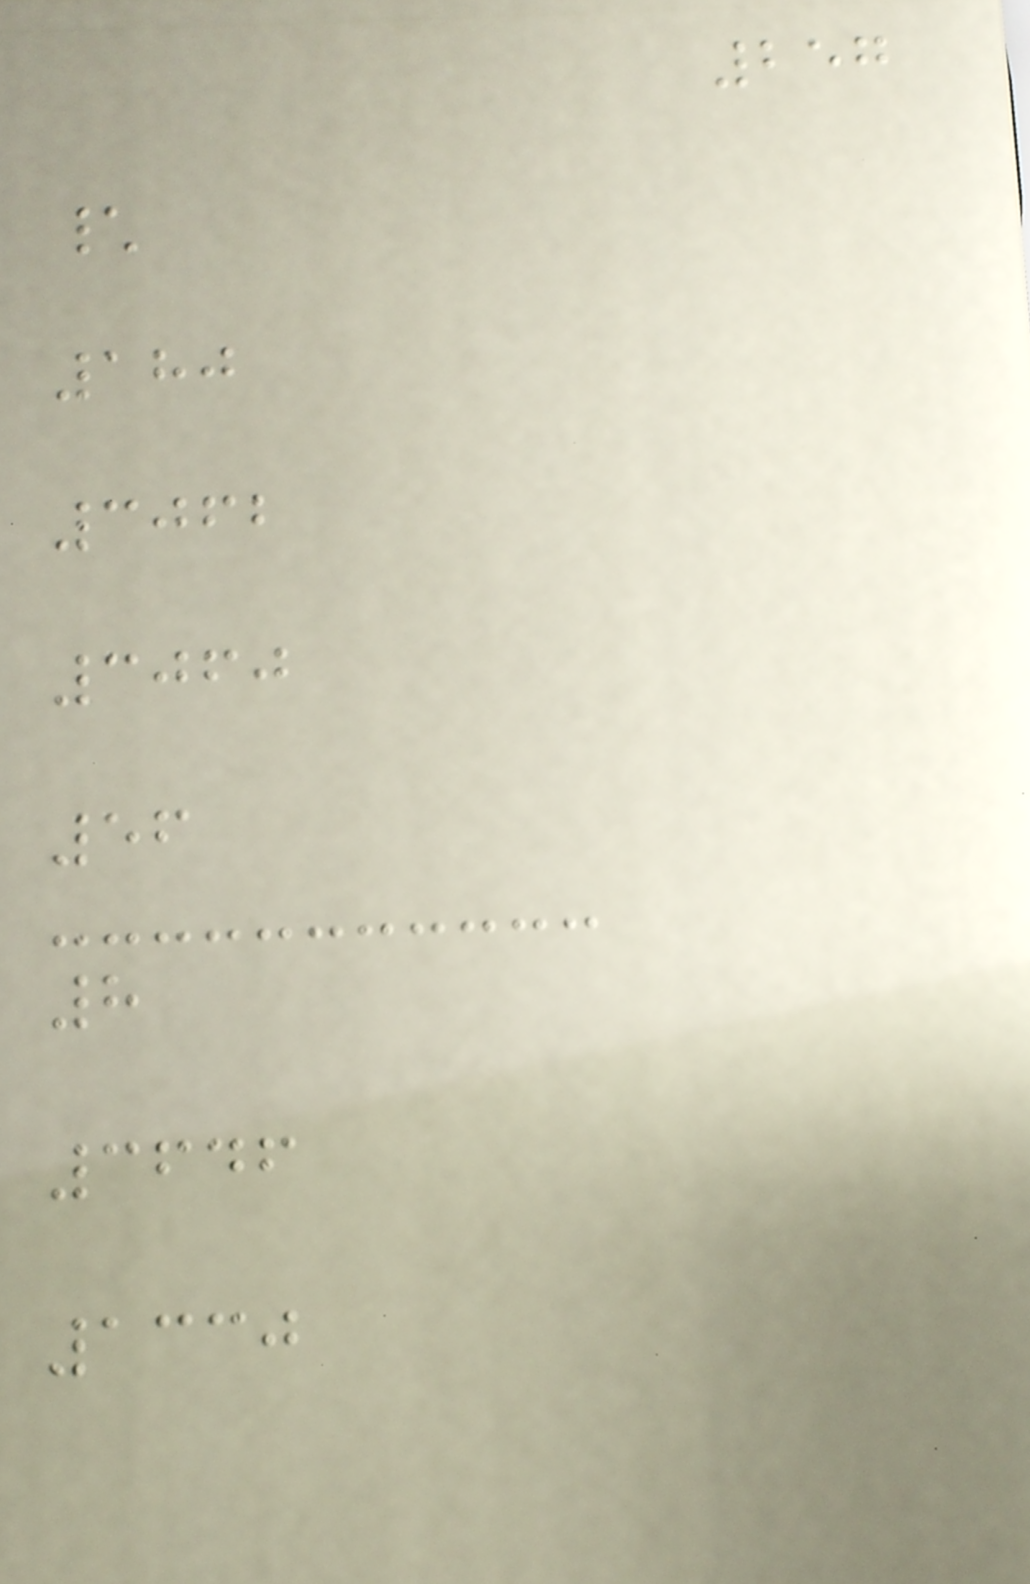257
\
180
3062
3060
56
8
3646
1330
